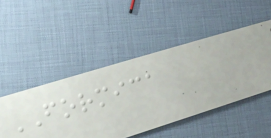FORMICA
